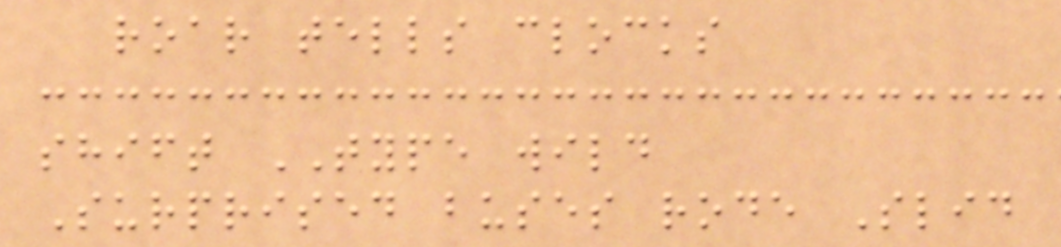roar tells clocks
shift TYPE wild
Surprised buses rode Slid
